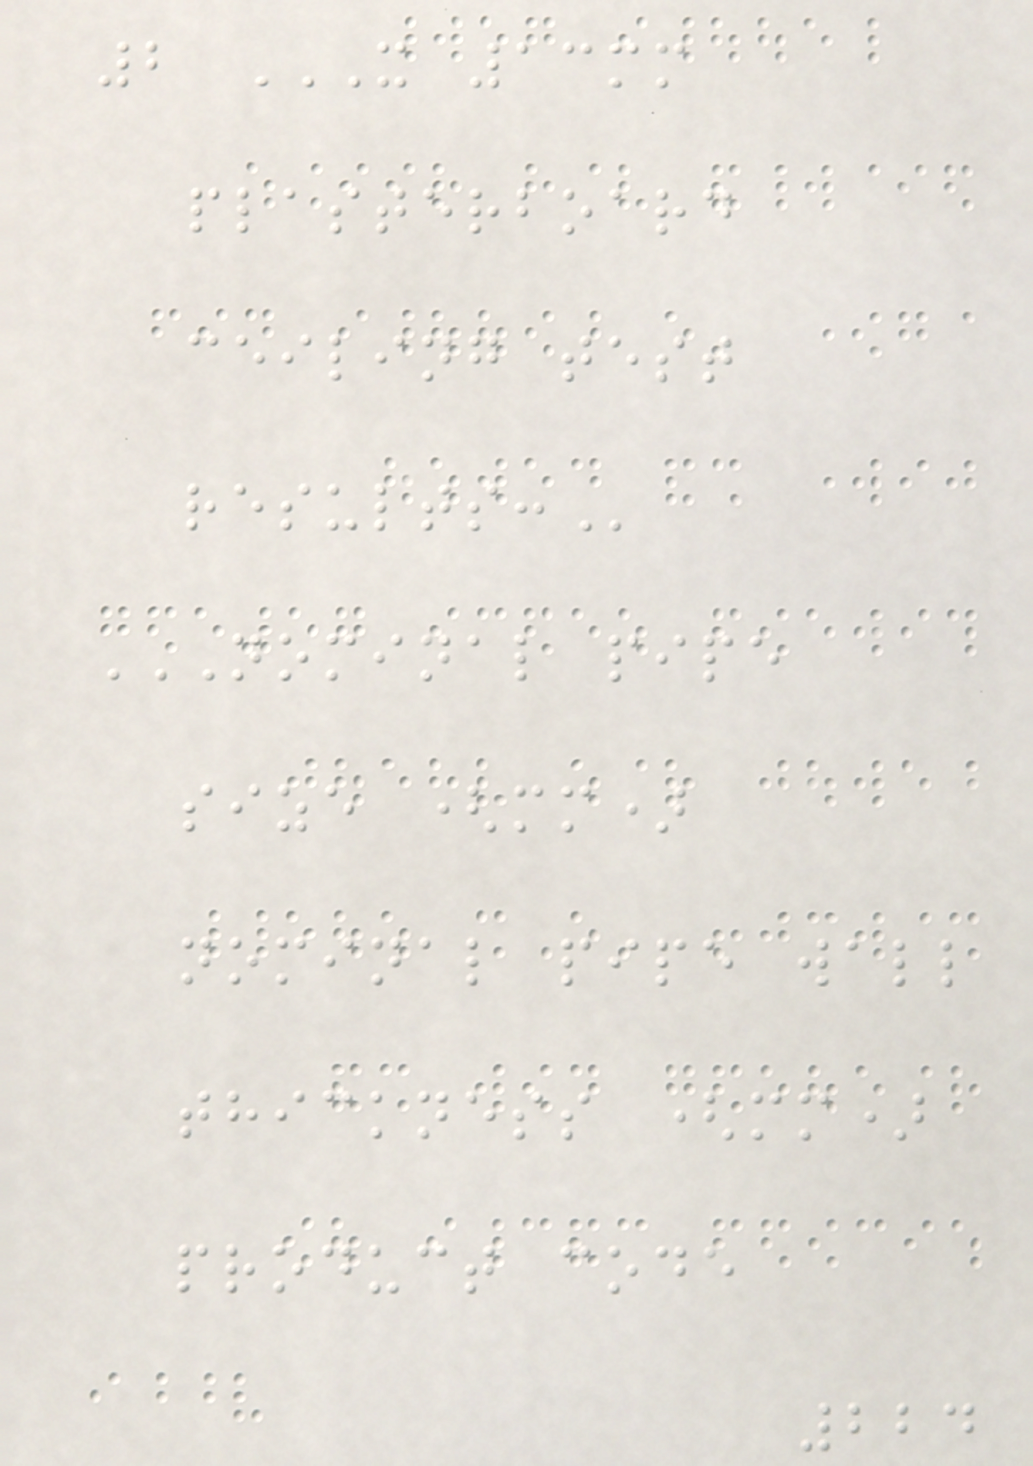2 X 13MM
PLASTERBOARD
CEILING TEST
RESULTS:
NOMINAL PIPE
SIZE (MM)
NOMINAL PIPE WALL
THICKNESS (MM)
PRODUCT CODE
224
